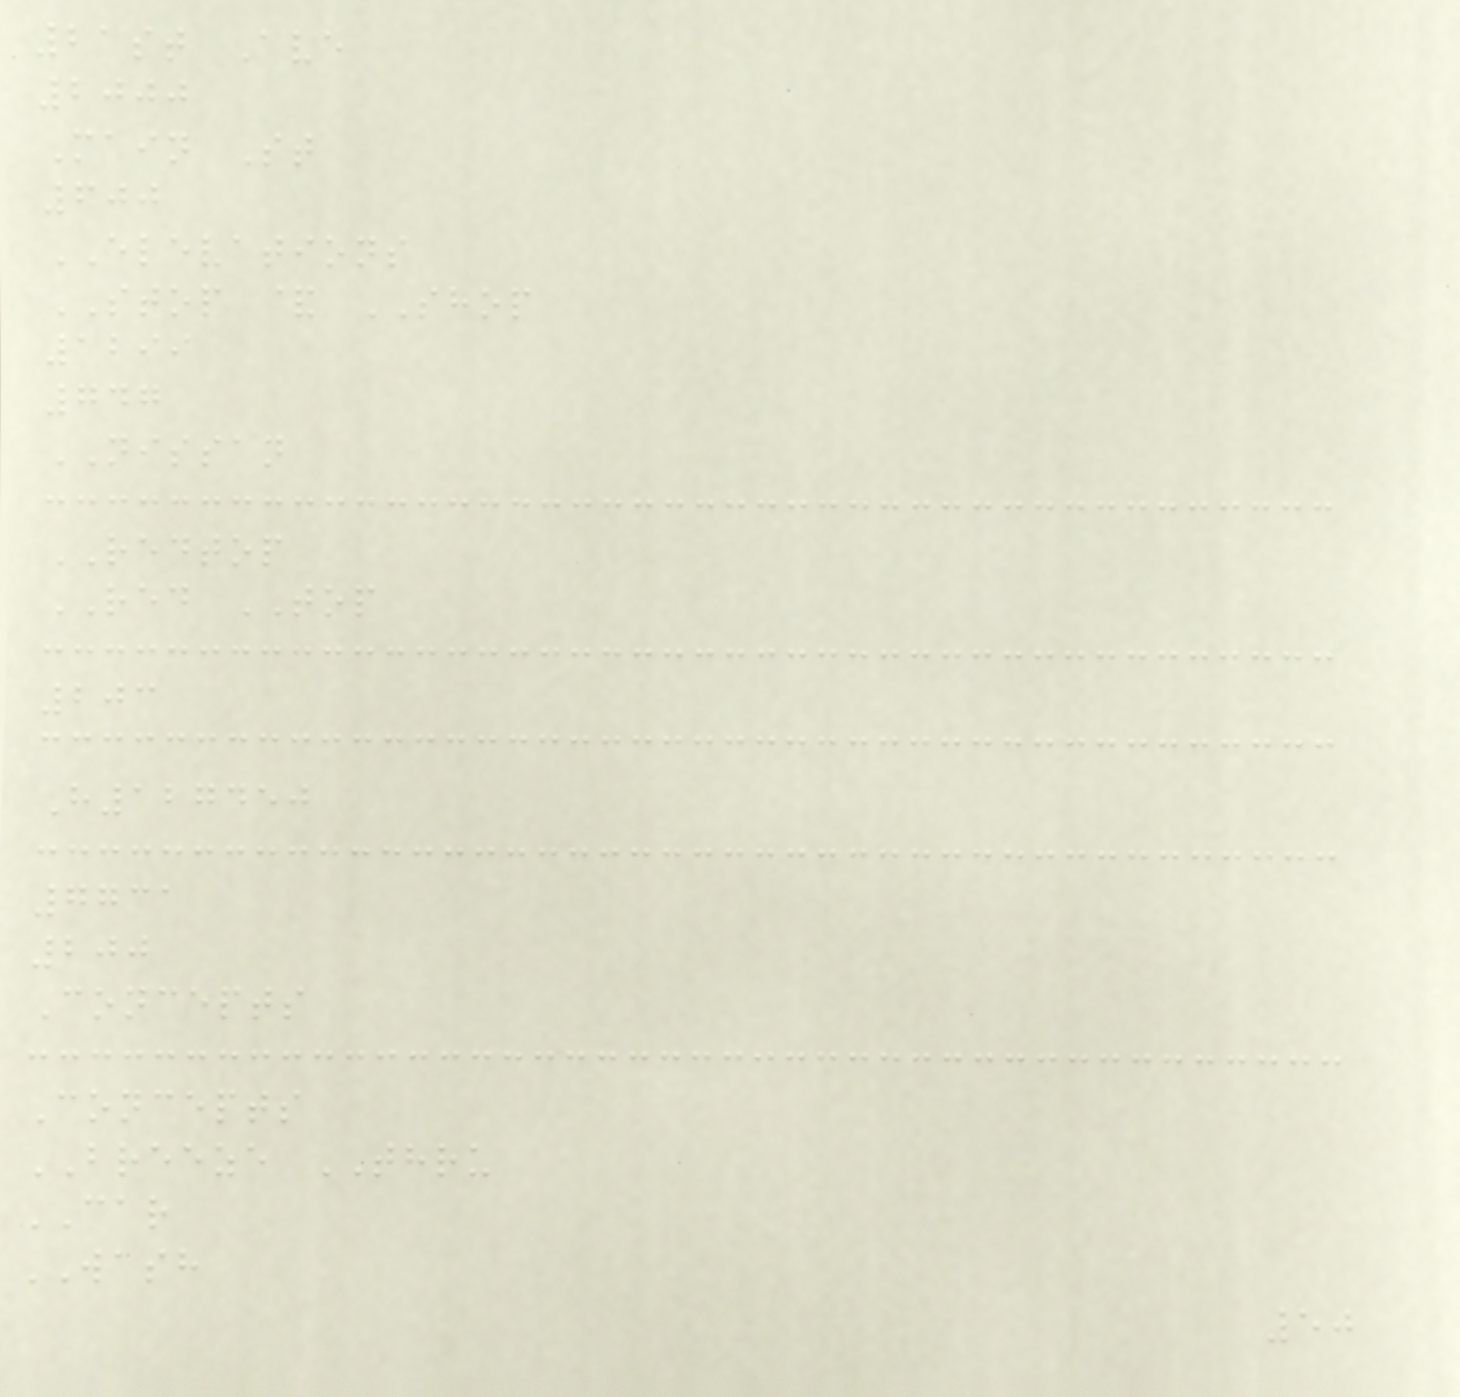21st Ave
2000
Main St
600
ELEVATIONS
STOP & SHOP
1299
747
NISSAN
REDTOP
RED TOP
203
H127450
7731
200
Concepts
Concepts
BREEZE THRU
CAR
WASH
50
